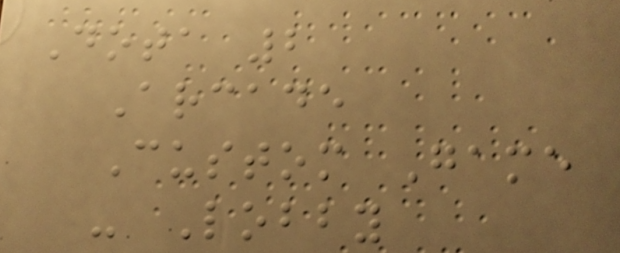Dota 2
Arcade
Custom Game
- Lobby
